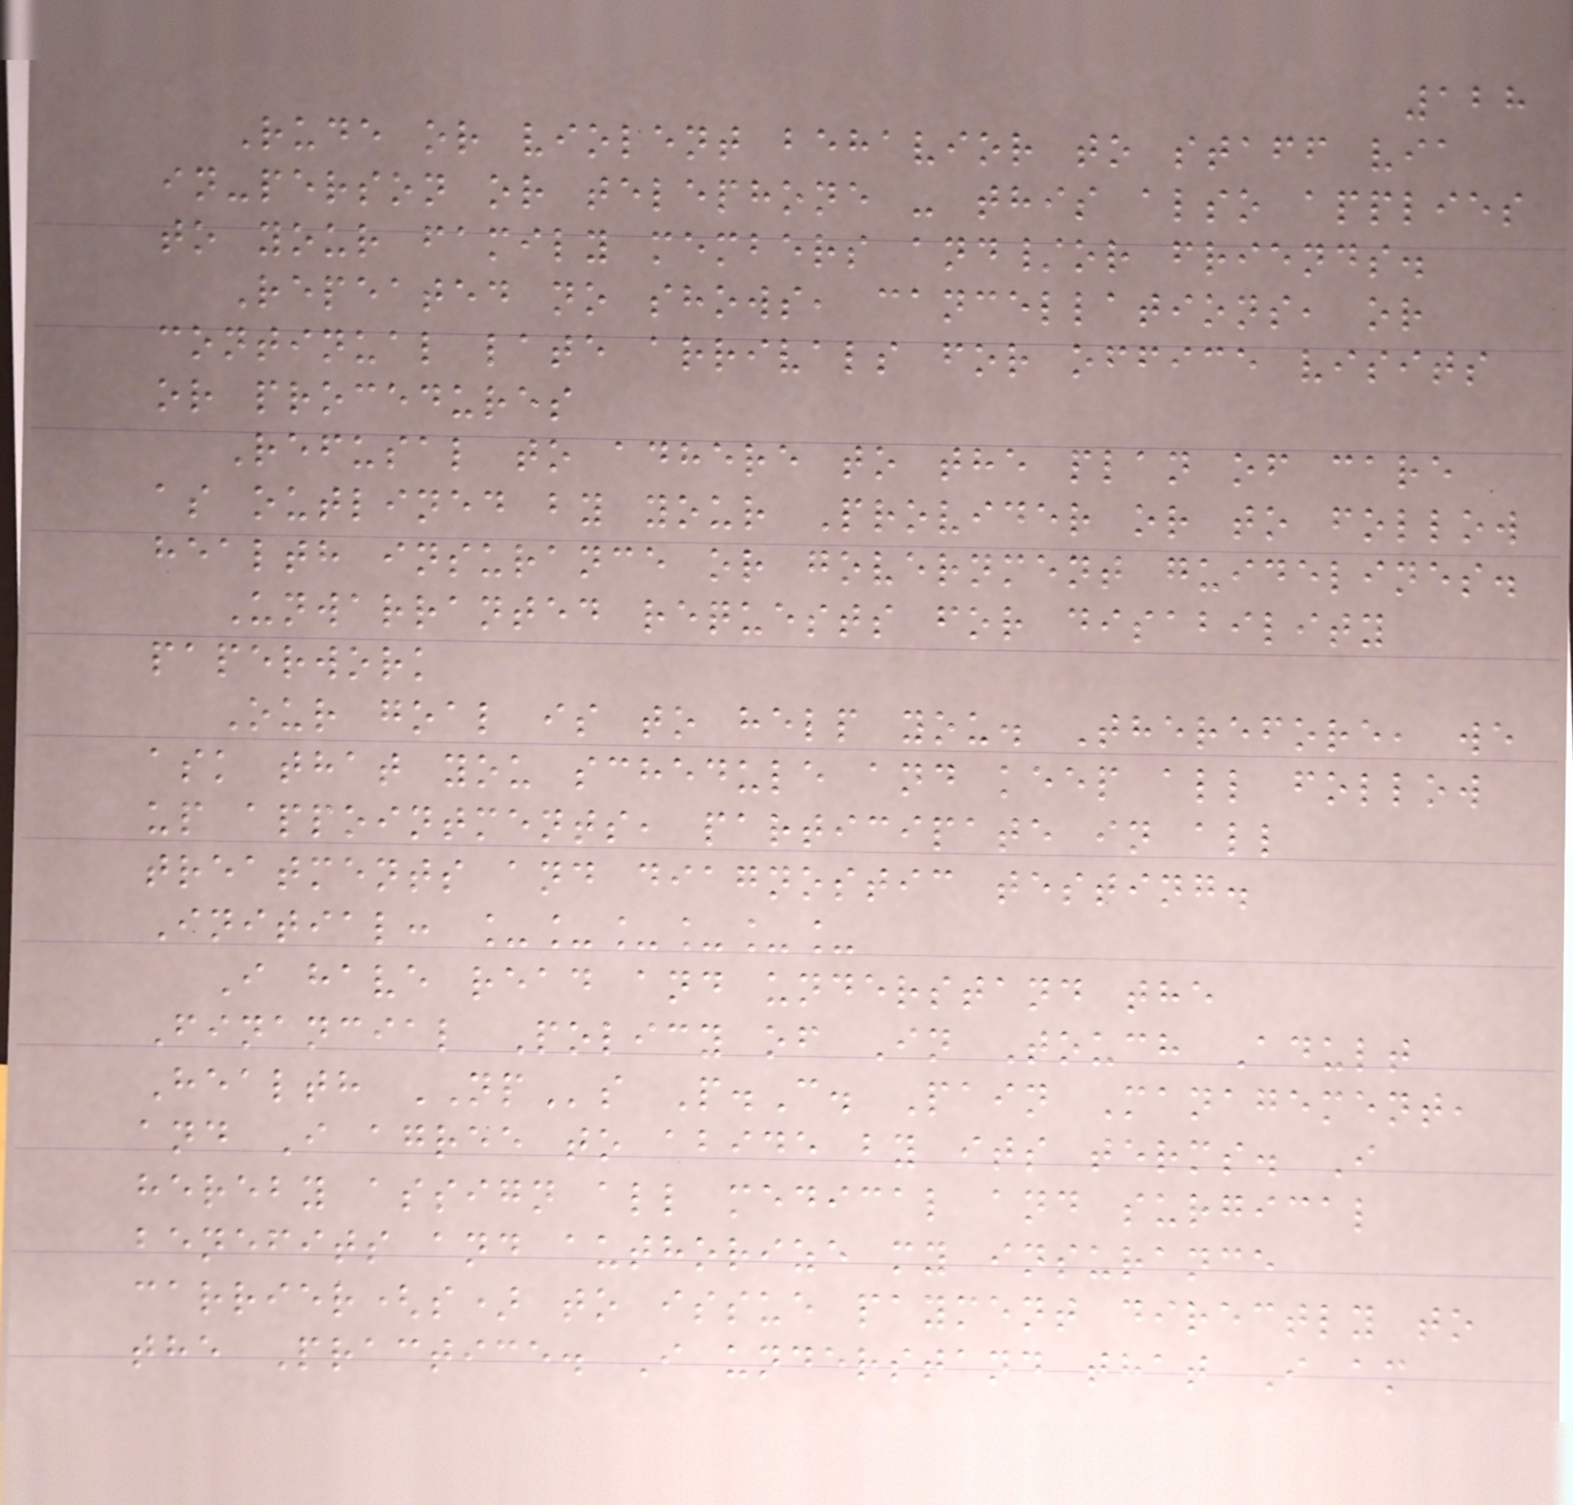128
Rude or violent behavior to staff via
in-person or telephone - this also applies
to your family members and/or friends.
Repeated no shows, cancellations, or
continual late arrivals for office visits
or procedures
Refusal to adhere to the plan of care
as outlined by your Provider or to follow
health insurance or government guidelines.
Unwarranted requests for disability
paperwork
Our goal is to help you. Therefore, we
ask that you schedule and keep all follow
up appointments, participate in all
treatments and diagnostic testing.
Initial: ______
I have read and understand the
Financial Policy of In Touch Adult
Health NPs P.C. Pain Management,
and I agree to abide by its terms. I
hereby assign all medical and surgical
benefits and authorize my insurance
carrier(s) to issue payment directly to
the Practice. I understand that I am
